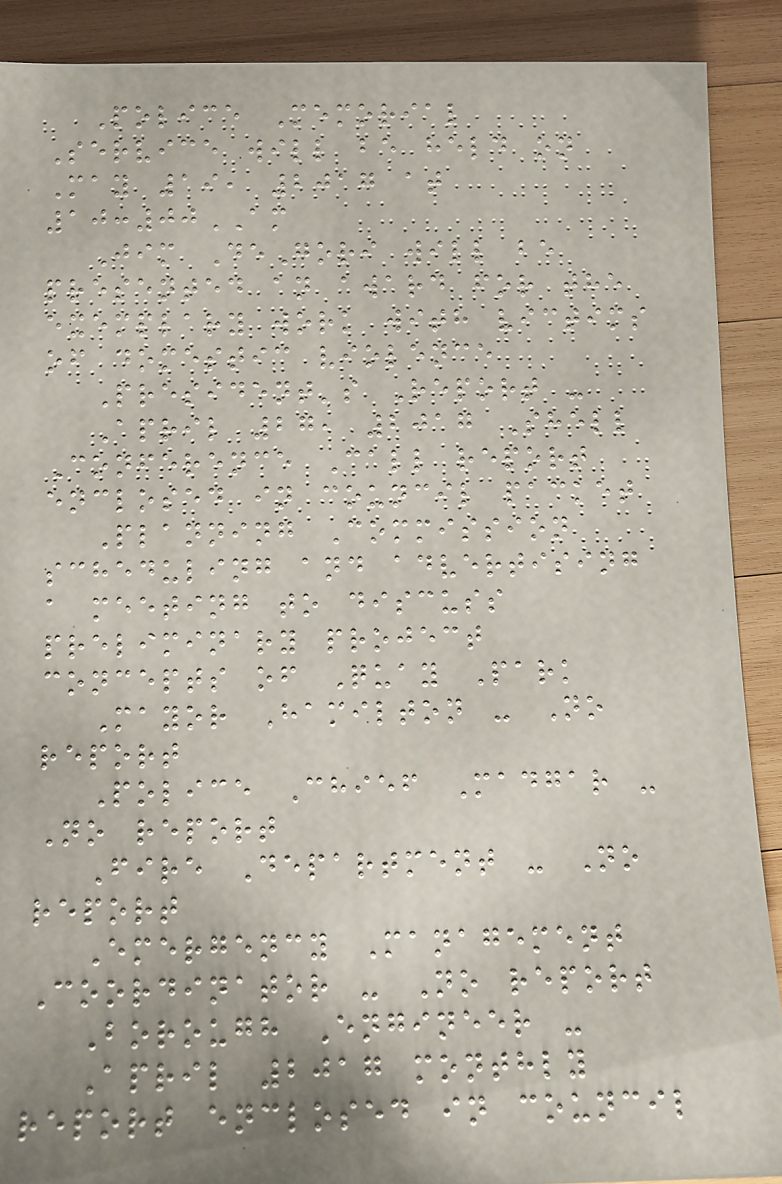Police Memorial
Service will be held on
May 19, 2017 at
10:00AM
Jim DeGori will be
presented an award for the
exemplary work with victims
of domestic violence
President's Report -
April 27, 2017 Shell
Conference Call report
enclosed in council packet
Planning Commission
scheduling and advertising
a meeting to discuss
preliminary project
concepts of Quay Park
Mayor Hamilton - No
report
Police Chief Madgar -
No report
Fire Department - No
report
Emergency Management
Coordinator - No report
Borough Engineer -
April 2017 monthly
report enclosed in council
